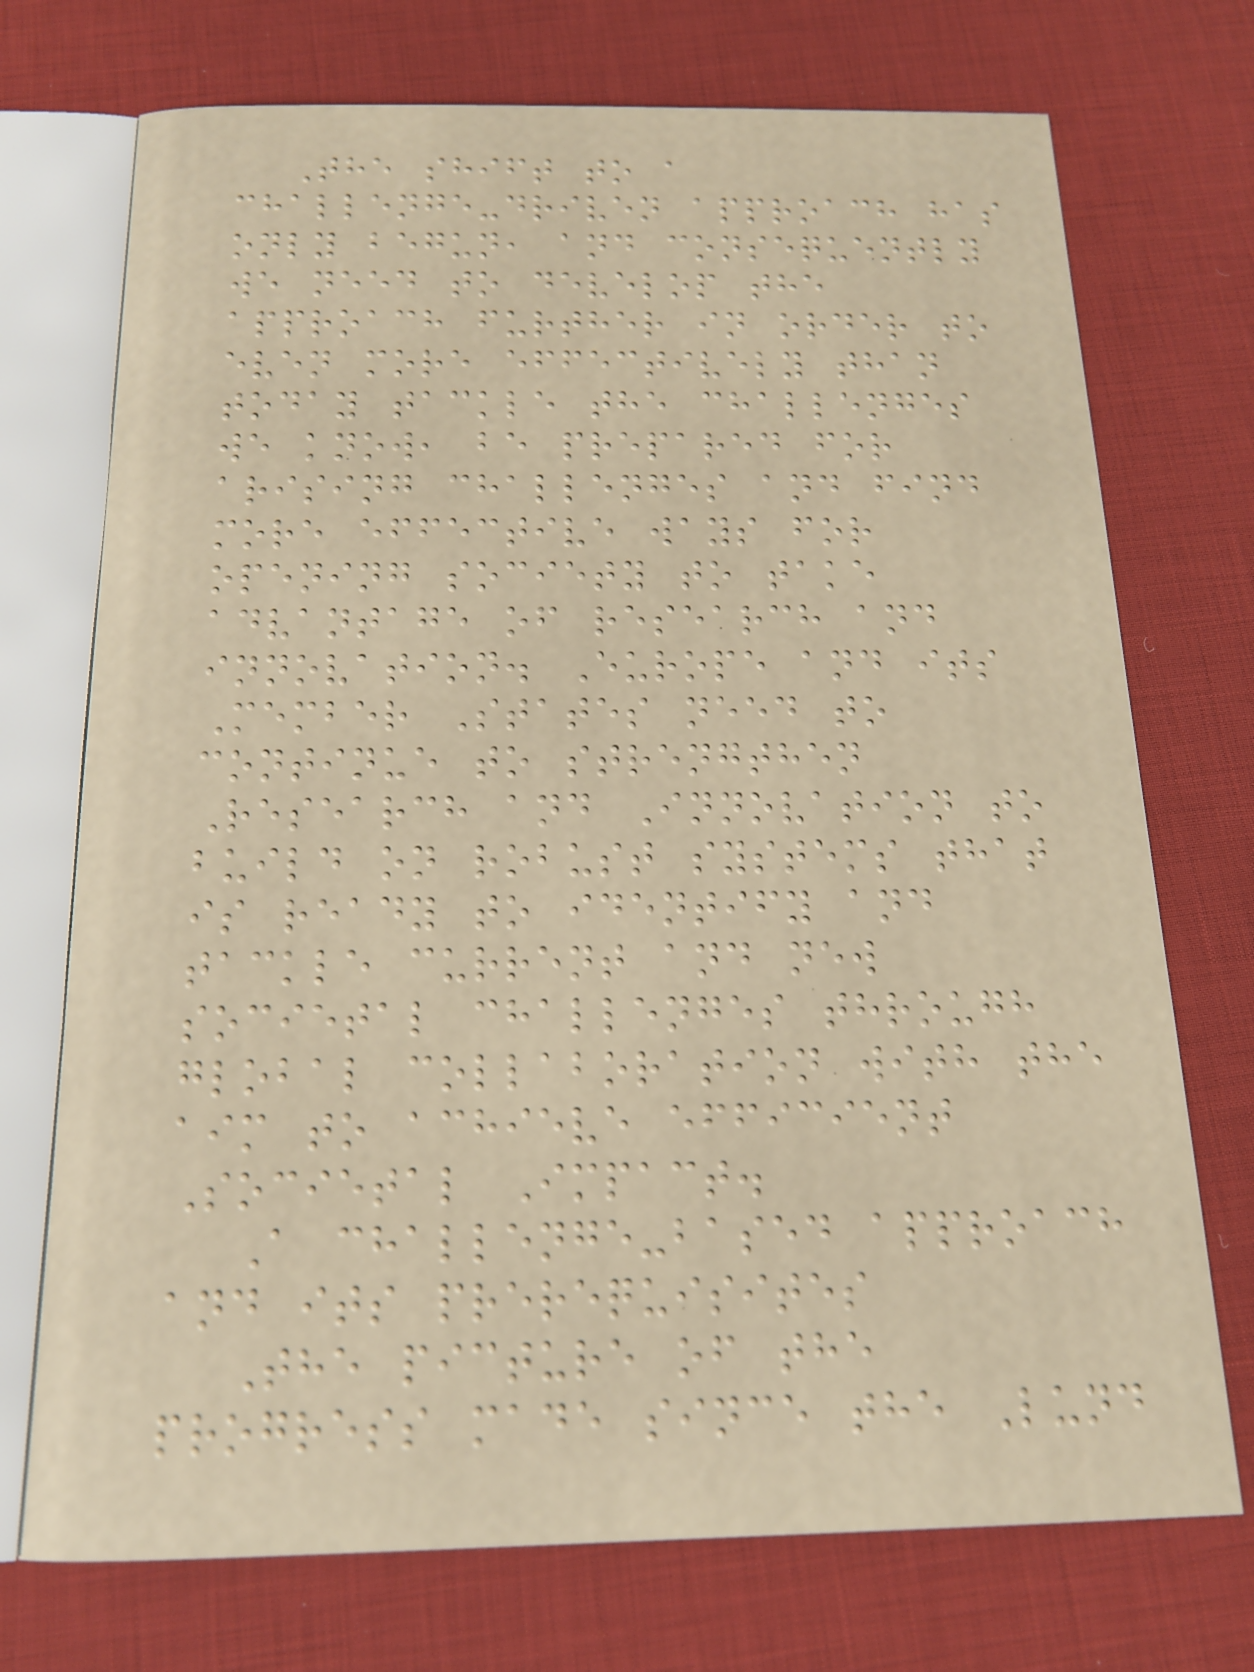The shift to a
challenge-driven approach has
only begun, and consequently
we need to develop the
approach further in order to
even more effectively than
today tackle the challenges
we know, be prepared for
arising challenges and find
more effective ways for
opening society to take
advantage of research and
innovation. Europe and its
Member States need to
continue to strengthen
Research and Innovation to
build on robust systems that
is ready to identify and
tackle current and new
societal challenges through
global collaboration with the
aim to achieve efficient
Societal Impact.
A challenge-based approach
and its prerequisites
The picture of the
progress made since the Lund
